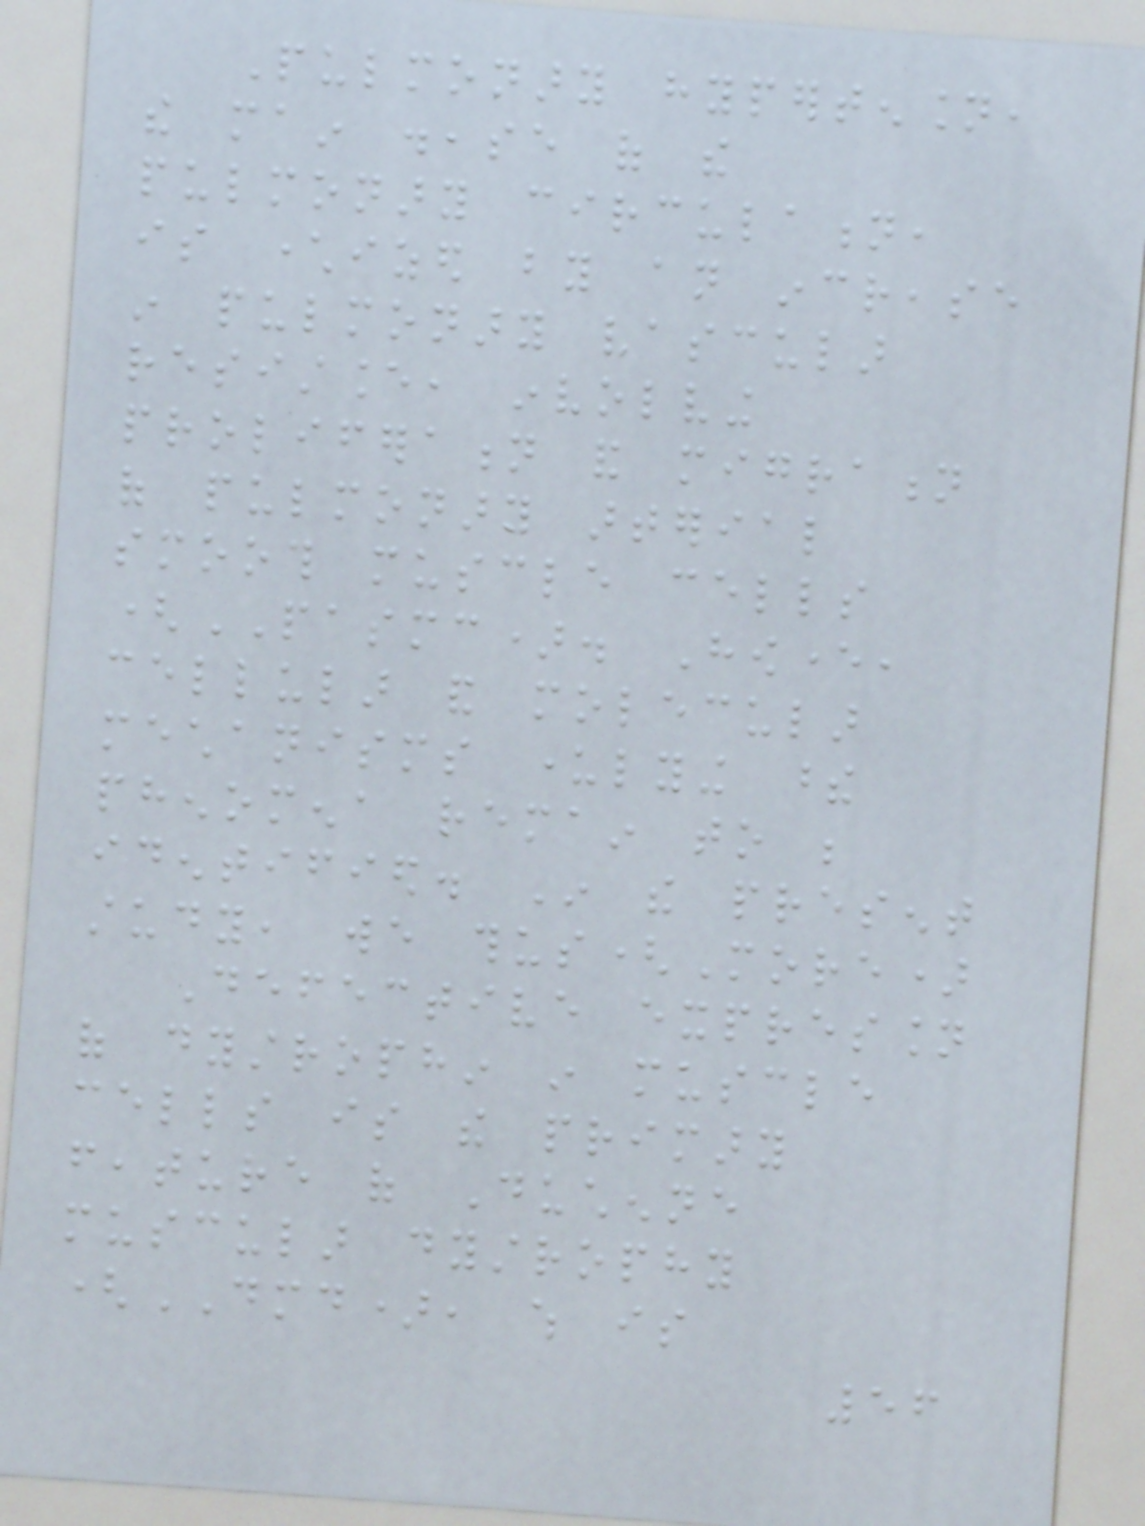Pulmonary hypertension,
the main disease of the
pulmonary circulation,
is characterized by an increase
in pulmonary vascular
resistance, involving
proliferation and migration
of pulmonary arterial
smooth muscle cells
(PASMC). However,
cellular and molecular
mechanisms underlying these
phenomena remain to be
identified. In the present
study, we thus(More)
Defective expression
of dystrophin in muscle
cells is the primary
feature of Duchenne
muscular dystrophy
(DMD), which is
56
